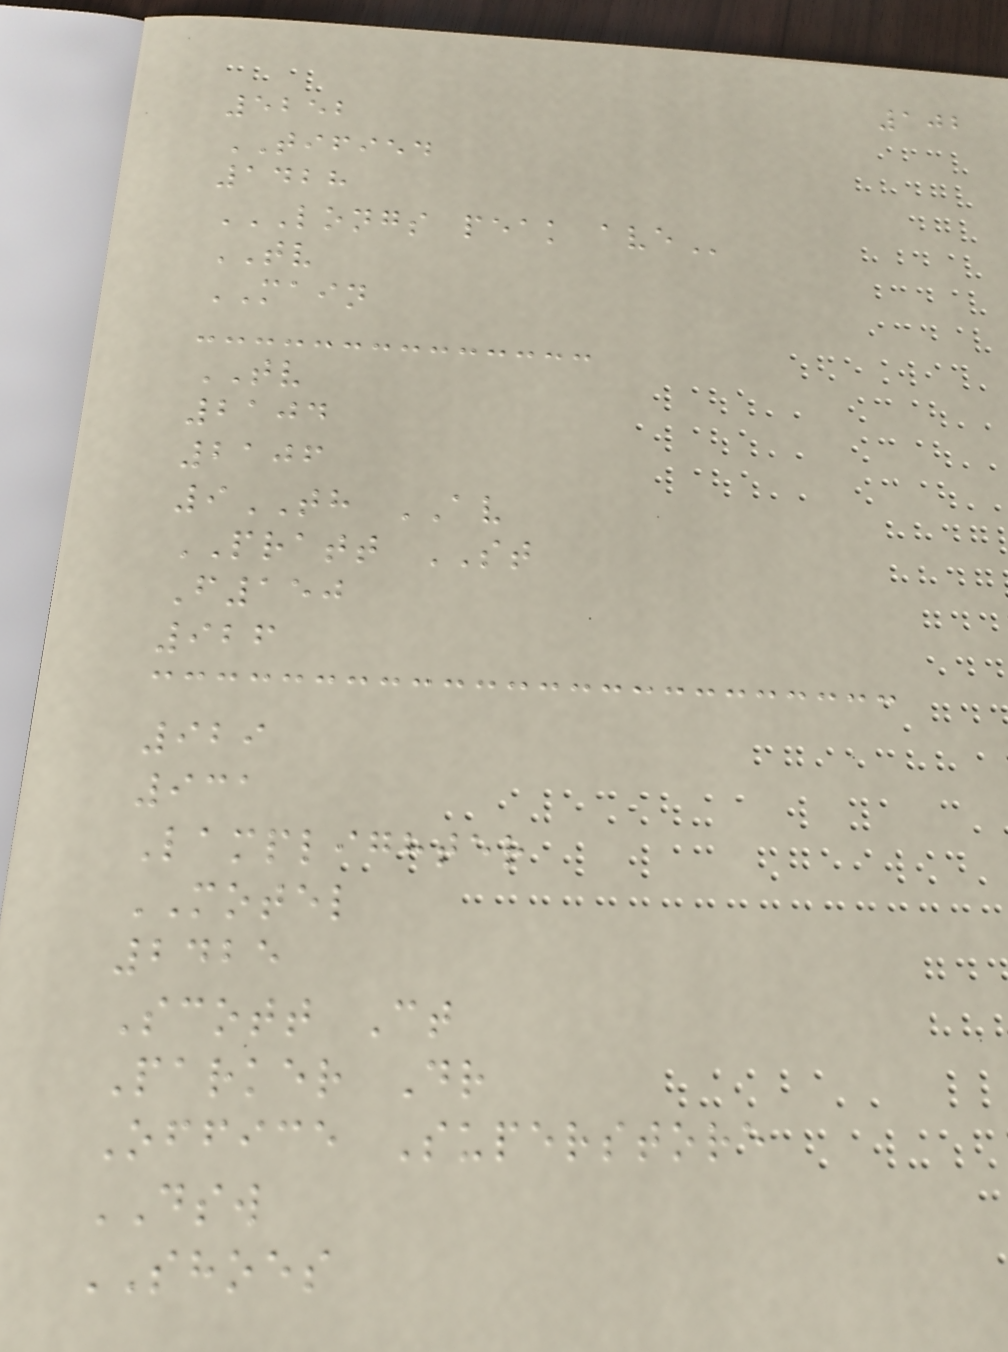102
5252
TIFIED
1428
LONGS PEAK AVE
TV
MAIN
TV
2104
2106
9TH AV
PRATT ST
F150
926
929
931
Lamplighter
MOTEL
2425
Scott Ct
Parker Dr
Office Superstore
DSW
SHOES
